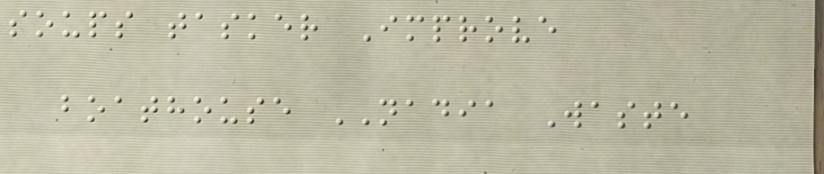soups tasker Improve
boathouse NADIA Waste
